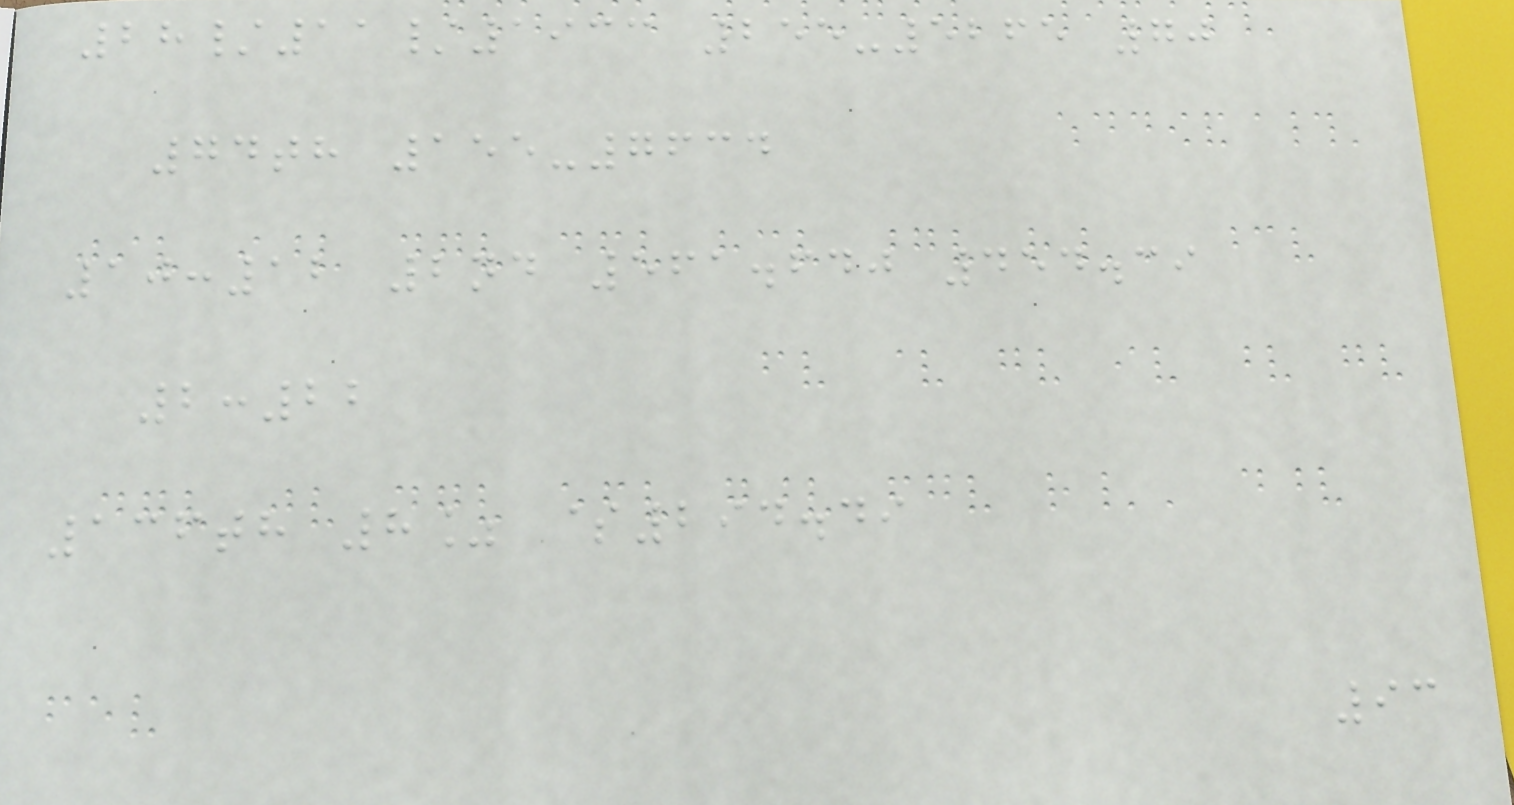28/11/1933 255-5265 70
74th 155-7634
10:12 2nd 561.640 454.39
2:22
136th 8% $294.49
93
